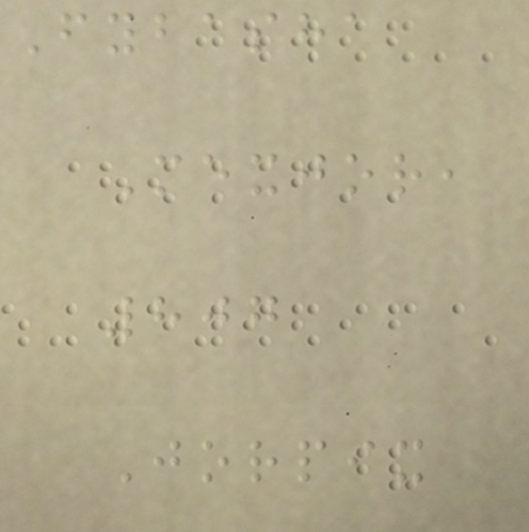Fybasha
Mexjor,
807
Jorpix
